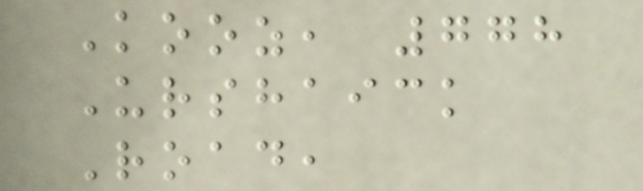Kooz, 778
Urshaick
Road,
